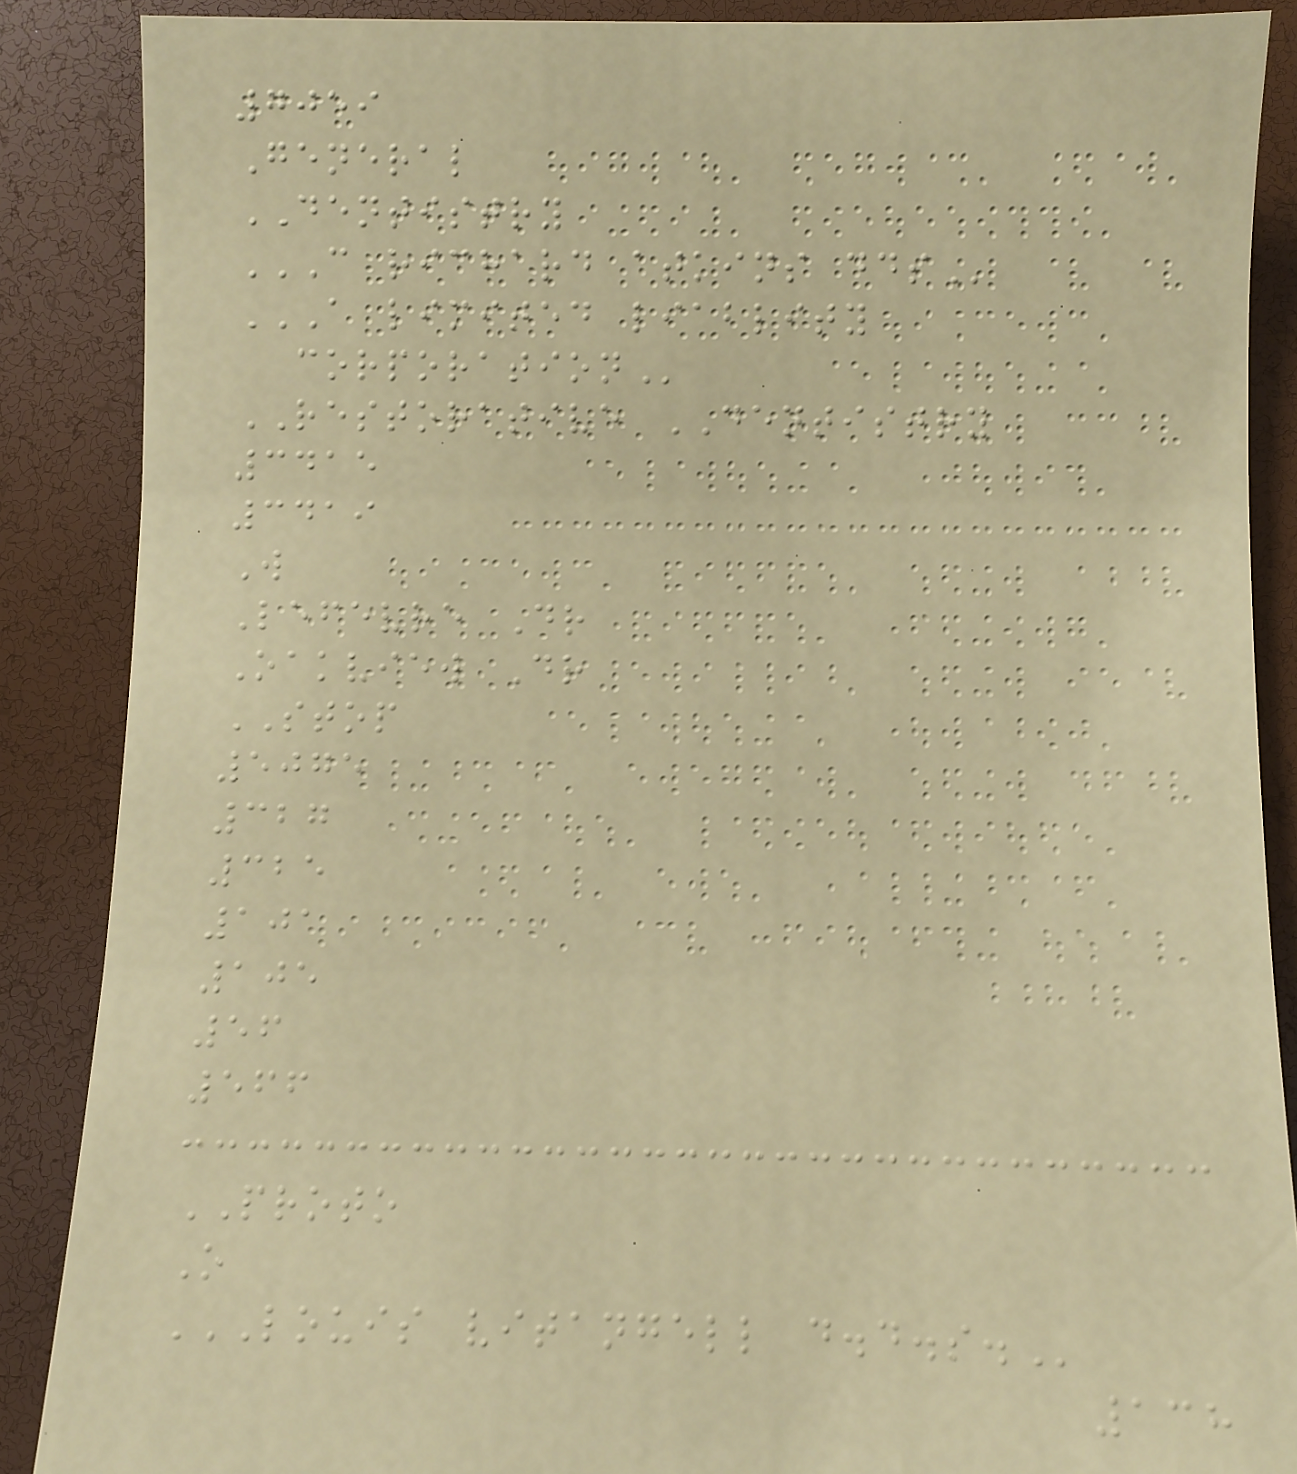7059
General
DENTISTRY
C RICHARD ATKINS DDS
A LIMITED LIABLITY
CORPORATION
RESTORATIVE DENTISTRY
3415
3419
W
Lefevre Dr
Oakview Dr
STOP
5075
327
325
101
105
56
566
PROTO
O
LOUIS VITANGELL D.D.S.
138
